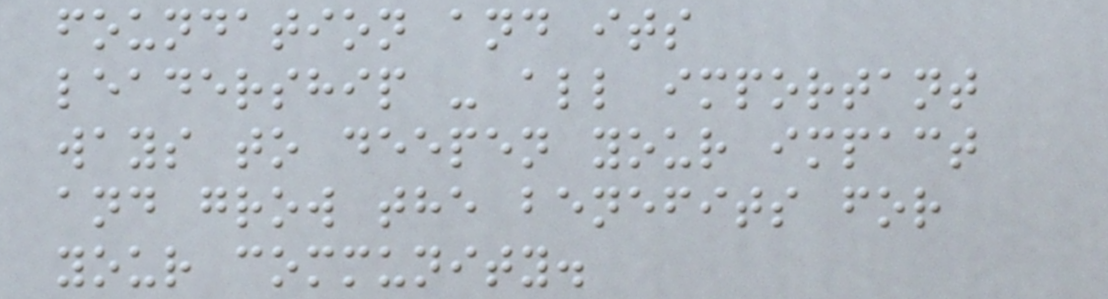foundation and its
leadership - all important
ways to deepen your impact
and grow the benefits for
your community.
